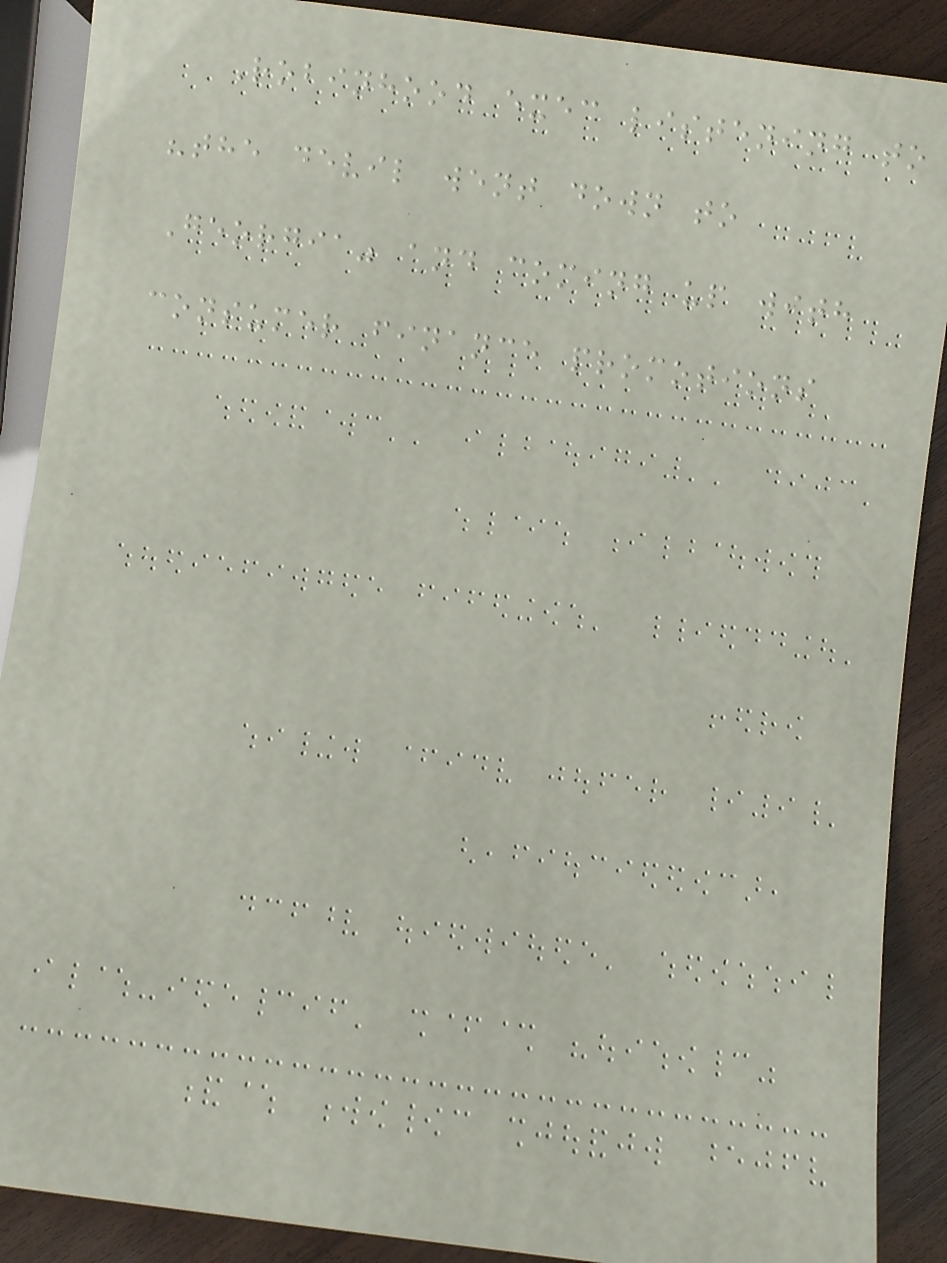Robinhood exec listening to
"the devil went down to
Georgia" and coming up with
consumer finance promotions
